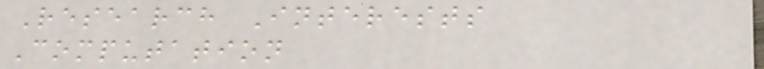Research Interests
Computation
